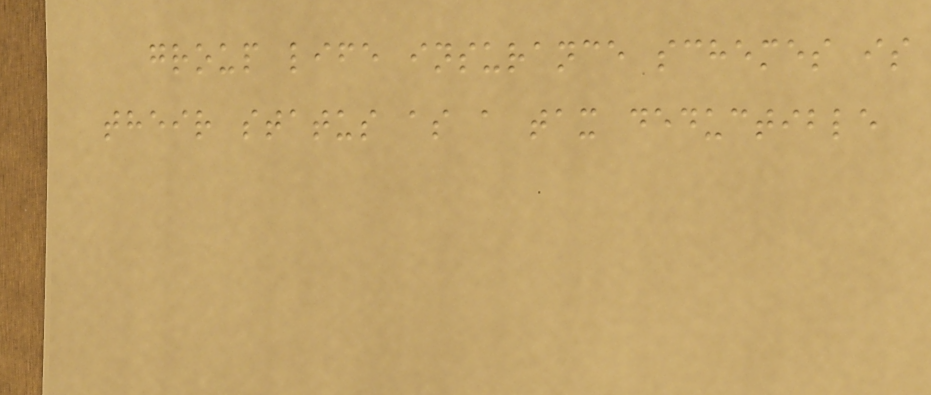group life insurance schemes is
their status as a tax deductible
